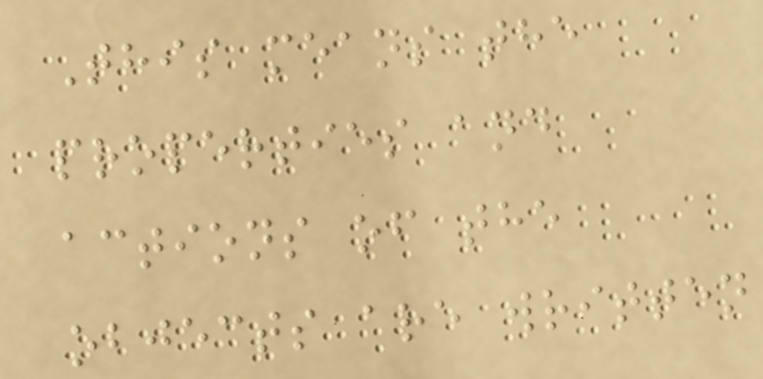This means the
properties and
actions of the
objects are written
